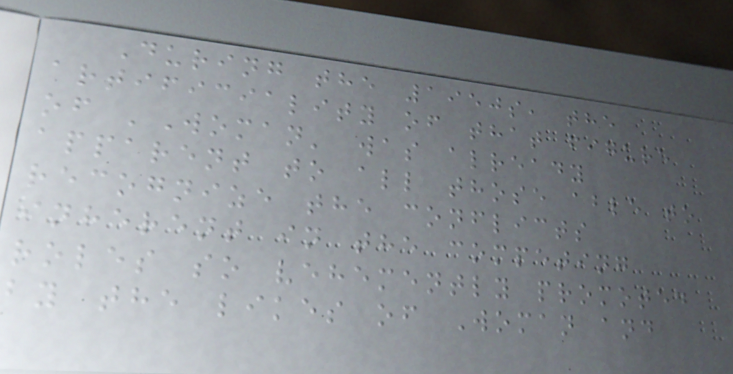During the 1950s, the
artificiality of that figure
of 'Woman' was already
apparent to all those able to
recognize the conflicts
inherent in the competing
roles so vehemently promoted
by the likes of Woman and
